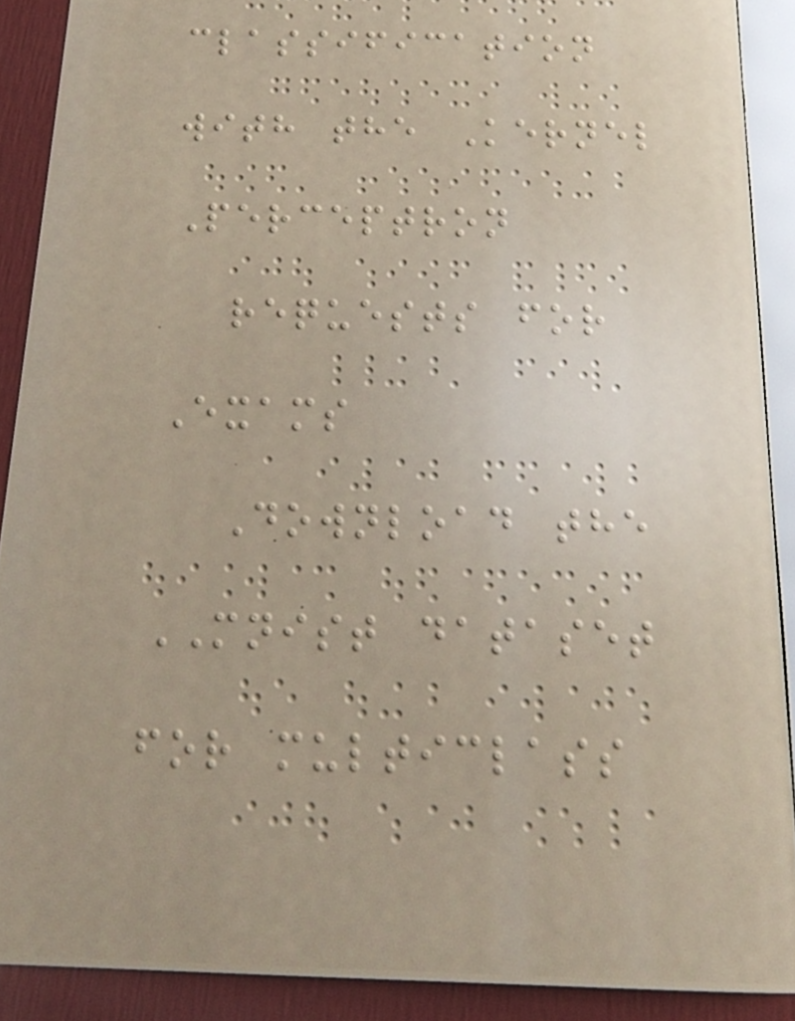classification
with the Kernel
Perceptron
requests for
Exams
Download the
MNIST dataset
for multiclass
